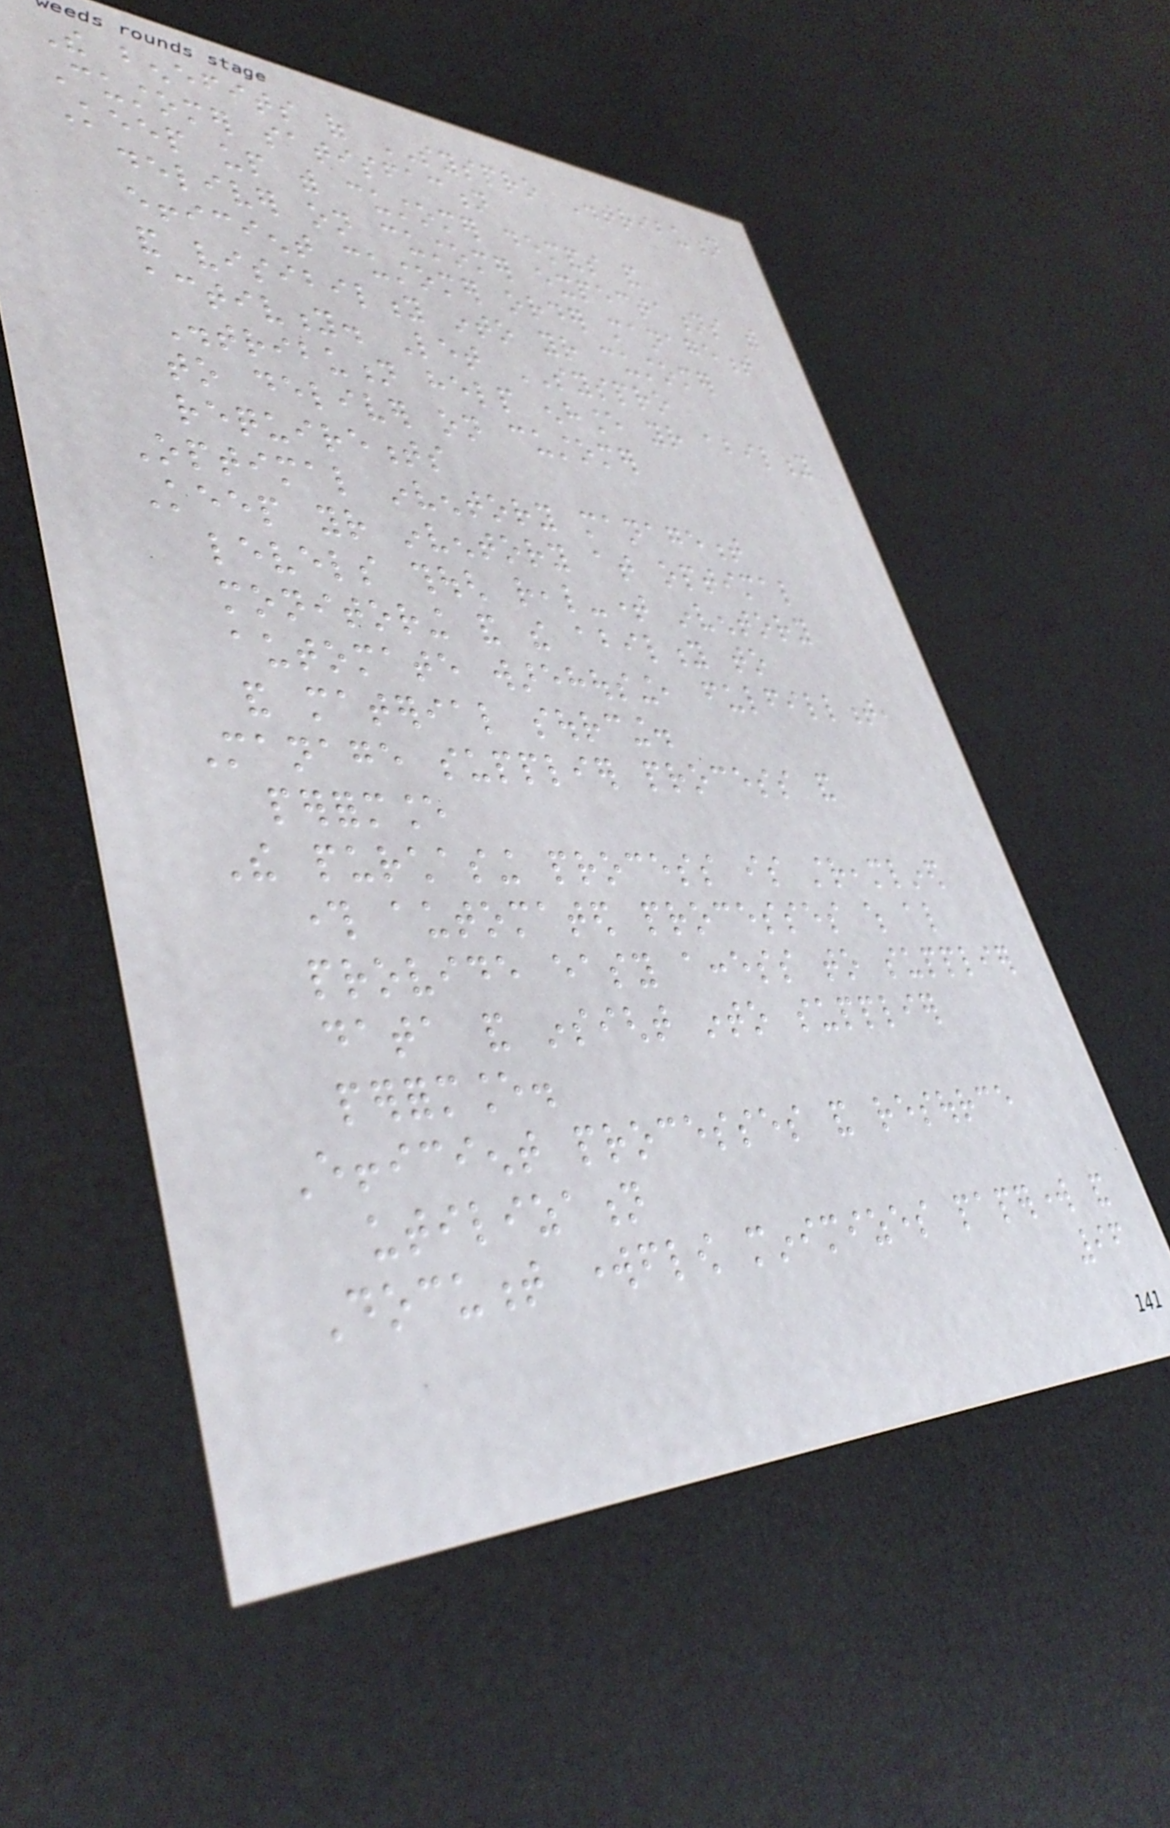The benefits of SYSPRO Distribution
Customer satisfaction
Keep up with customer demands and
deliver on customer expectations with
efficient customer order management
and visibility into your customer
activity. Let SYSPRO
Distribution help enhance your ability
to deliver on customer
requirements
Optimal inventory management
Keep your inventory at optimal
levels though real-time inventory
monitoring and the ability to
automate warehousing, fulfillment,
and material sourcing.
Manage supplier process and
performance
The purchasing process is streamlined
through automated processes which also
provide easy access to supplier
data and insight into supplier
performance.
Efficient processes and resource
utilization
Document workflow minimizes paperwork and
96
